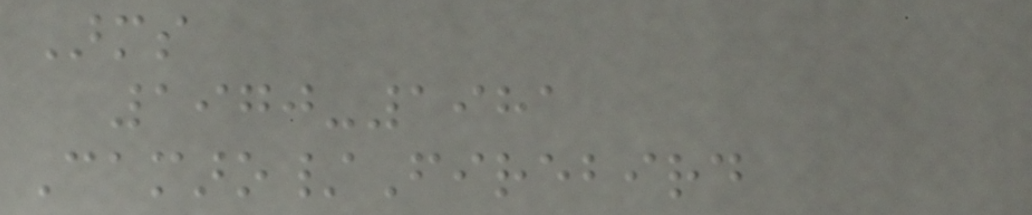Arms
1970-1981
Camaro/Firebird
